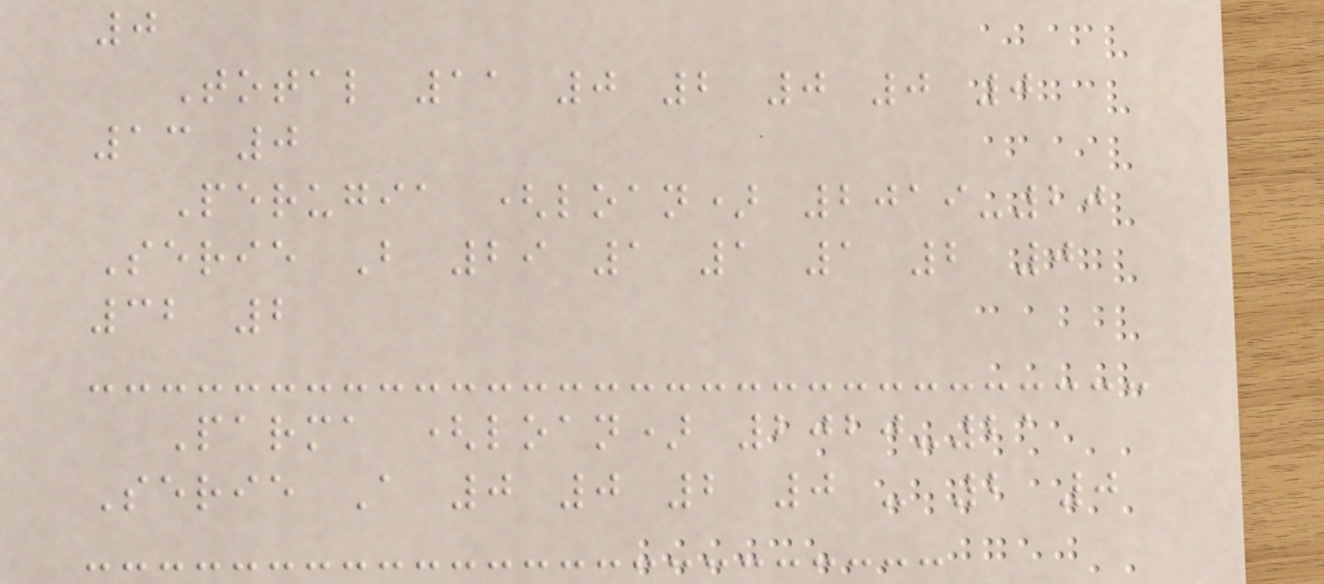0
Total 11 0 2 0 0 0
13 0
Perugia (loan) 2019-20
Serie B 29 1 1 1 2 0
32 2
Parma (loan) 2020-21
Serie A 0 0 2 0 - 2 0
